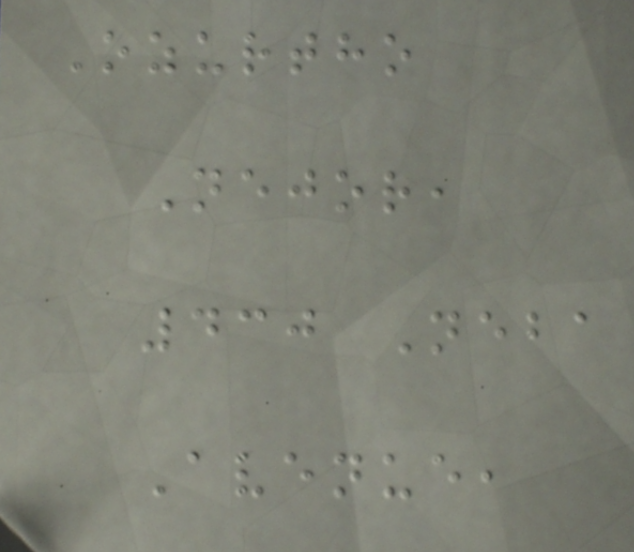Ozurtho
Nejor,
430 Neba
Avenue,
